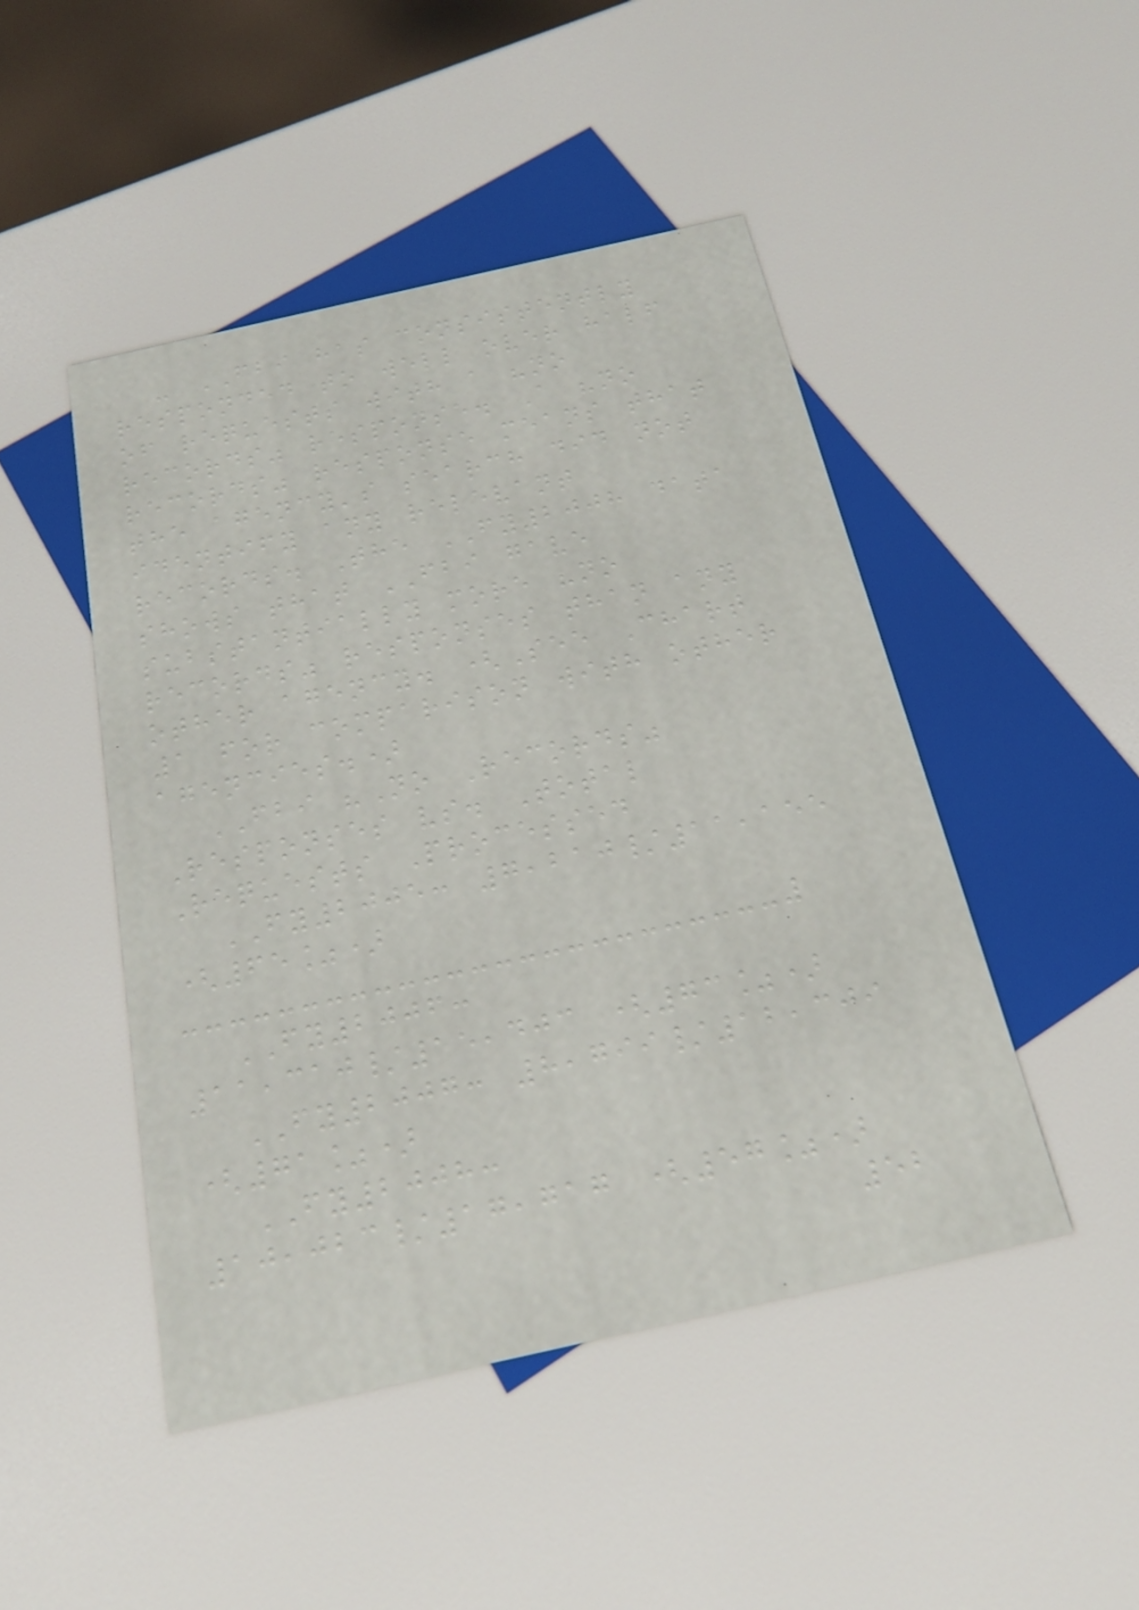- FBI has consistently
responded to well over half
of requests with a "no
records" response. A "no
records" response means that
the agency's search did not
identify any relevant
records. The FY2008 data
shows that FBI gave
substantially more "no
records" responses than any
other agency. (See Chart
1 for comparison with other
agencies.)
FBI "No Records"
Responses vs. Total
Requests Processed
FY2005: 7,210/11,155
(65%)
FY2006:
11,310/15,403 (73%)
FY2007: 8,799/12,309
(71%)
FY2008:
10,023/17,717 (57%)
52
